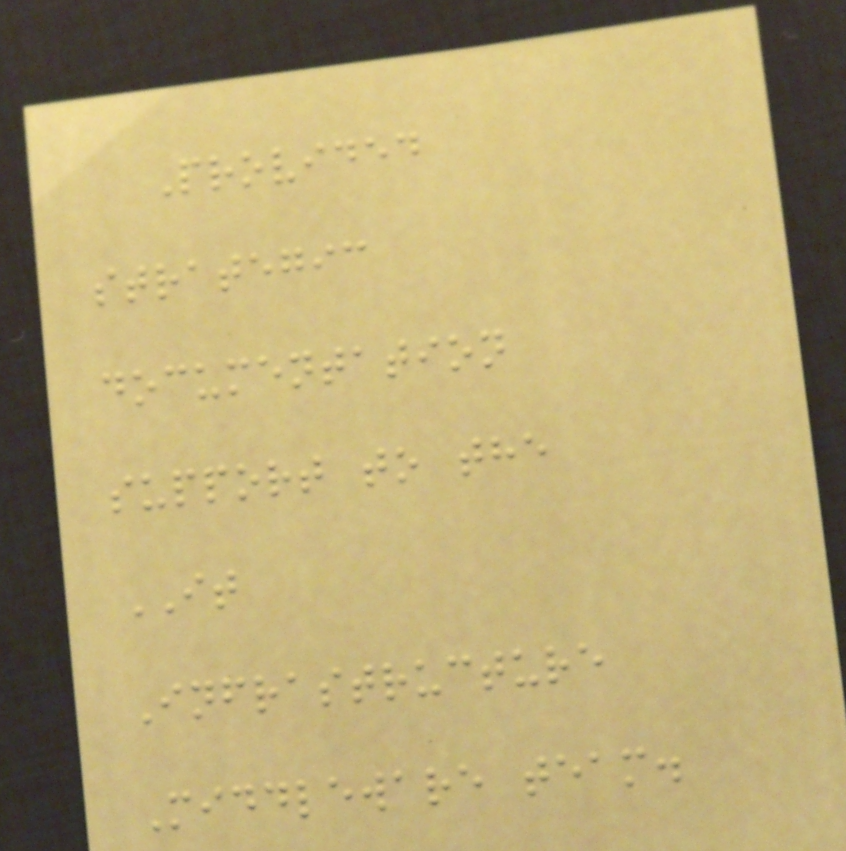Provided
strategic
documentation
support to the
IT
Infrastructure
Middleware team.
